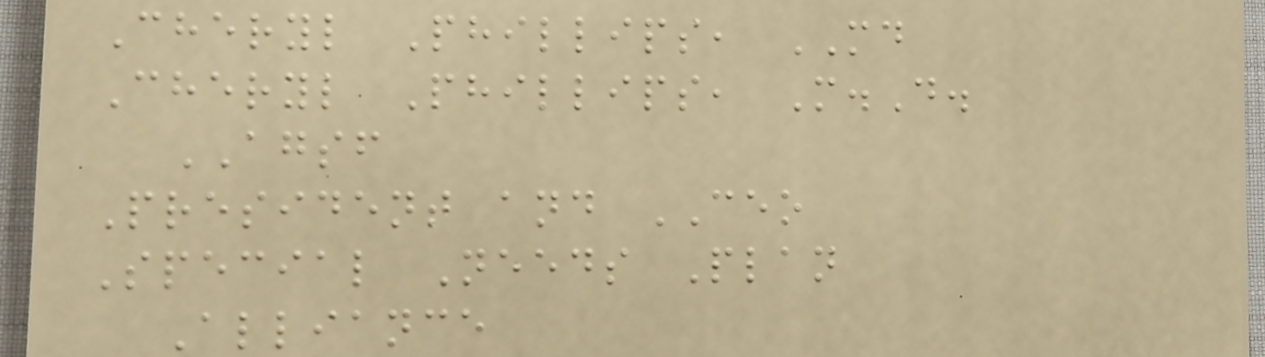Cheryl Phillips, MD
Cheryl Phillips, M.D.
AGSF
President and CEO
Special Needs Plan
Alliance
